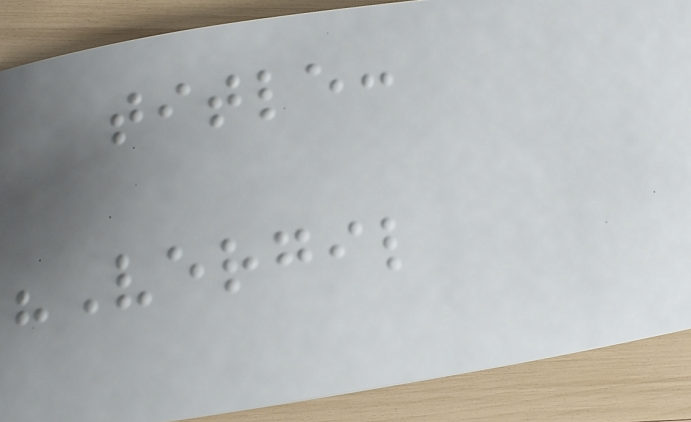title:
"Vergil
